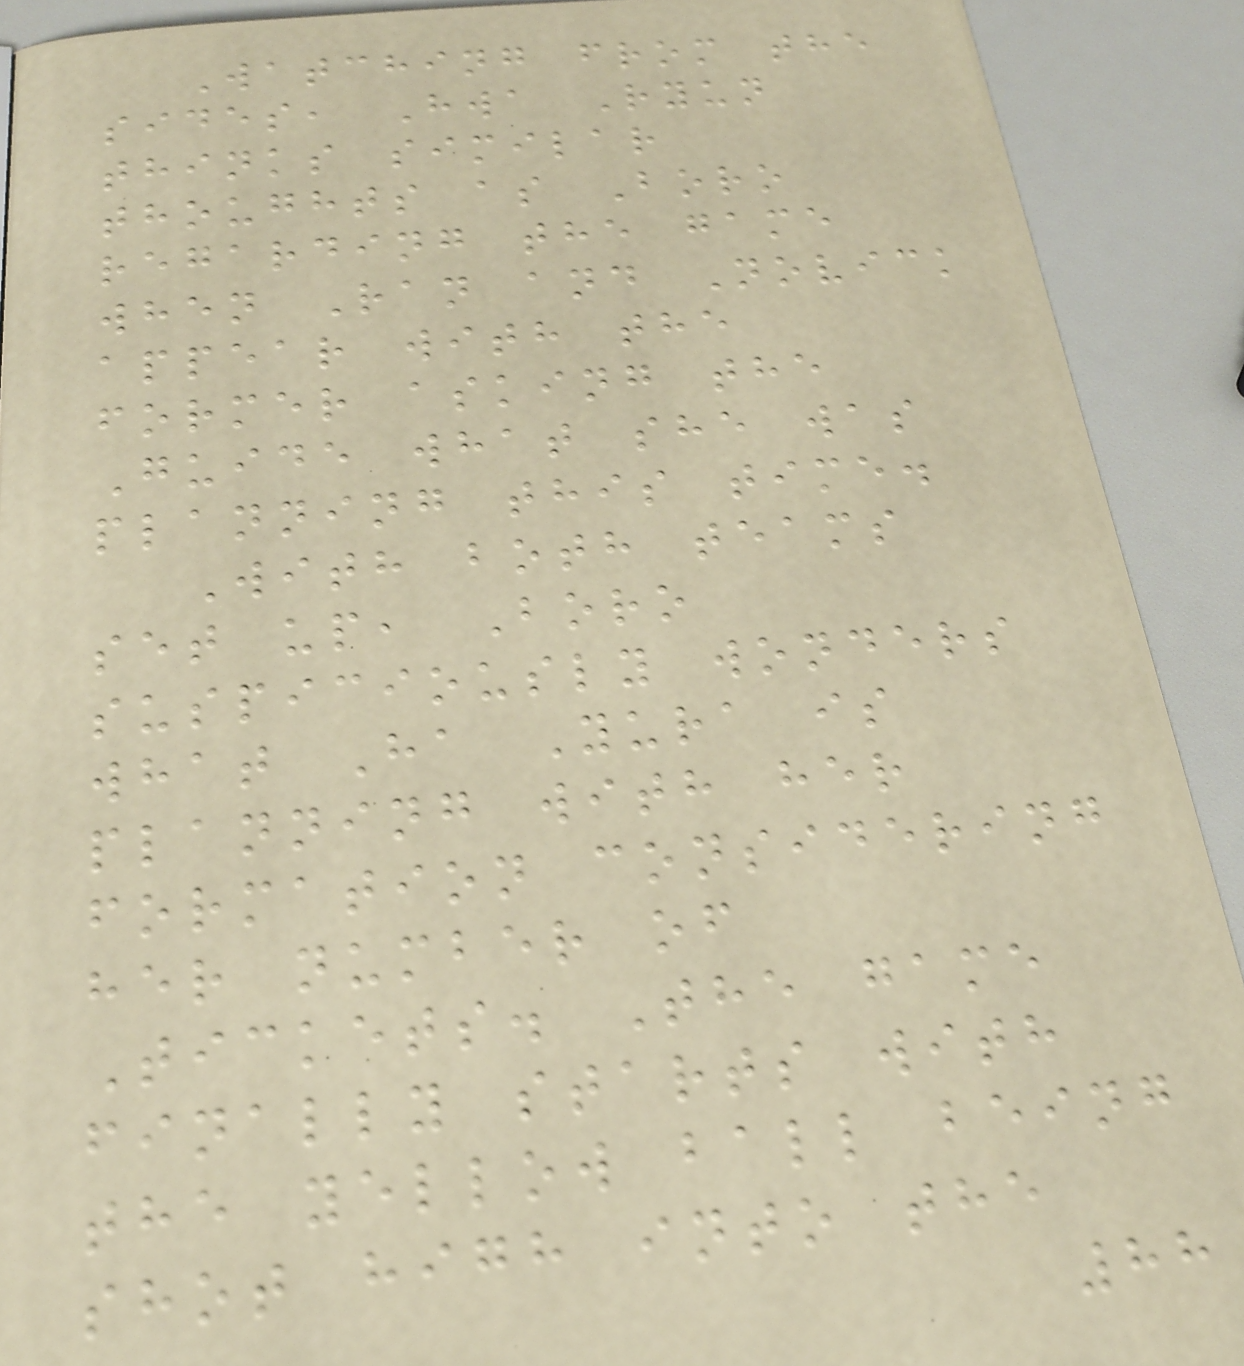Watching from the
sides, Hwa Ryun
thinks similar
thoughts as Boro
regarding the game
when Ran and Novick
appear with the
former asking the
Guide what she was
planning this time.
With both teams
set up, Boro
suspiciously wonders
what Ha Yura is
planning with her
formation considering
her number of
Tickets. The game
finally starts with
the yellow ball being
shot high into the
88
